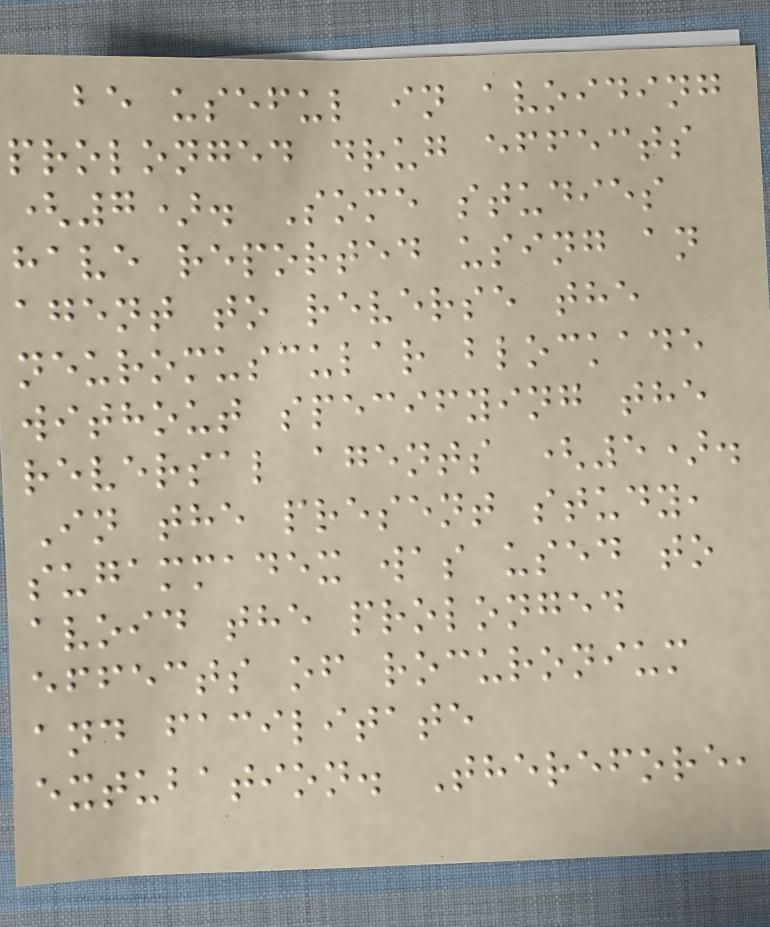be useful in avoiding
prolonged drug effects
(7). Some studies
have reported using an
agent to reverse the
neuromuscular blockade
without specifying the
reversal agents (5).
In the present study,
sugammadex was used to
avoid the prolonged
effects of rocuronium
and facilitate
extubation. Therefore,
